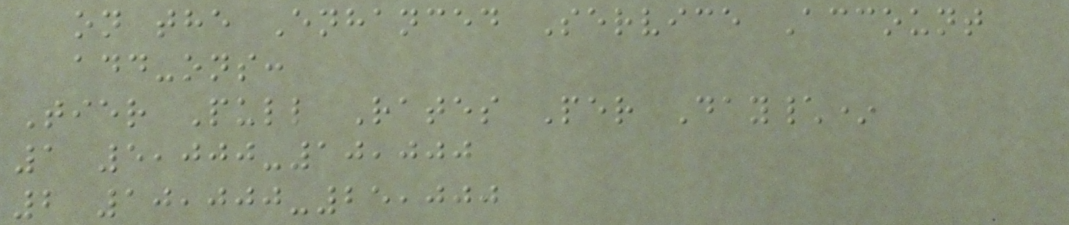on the Enhanced Service Account
add-ons:
Tier Pull Rates Per Day\*
1 5,000-10,000
2 10,000-25,000
